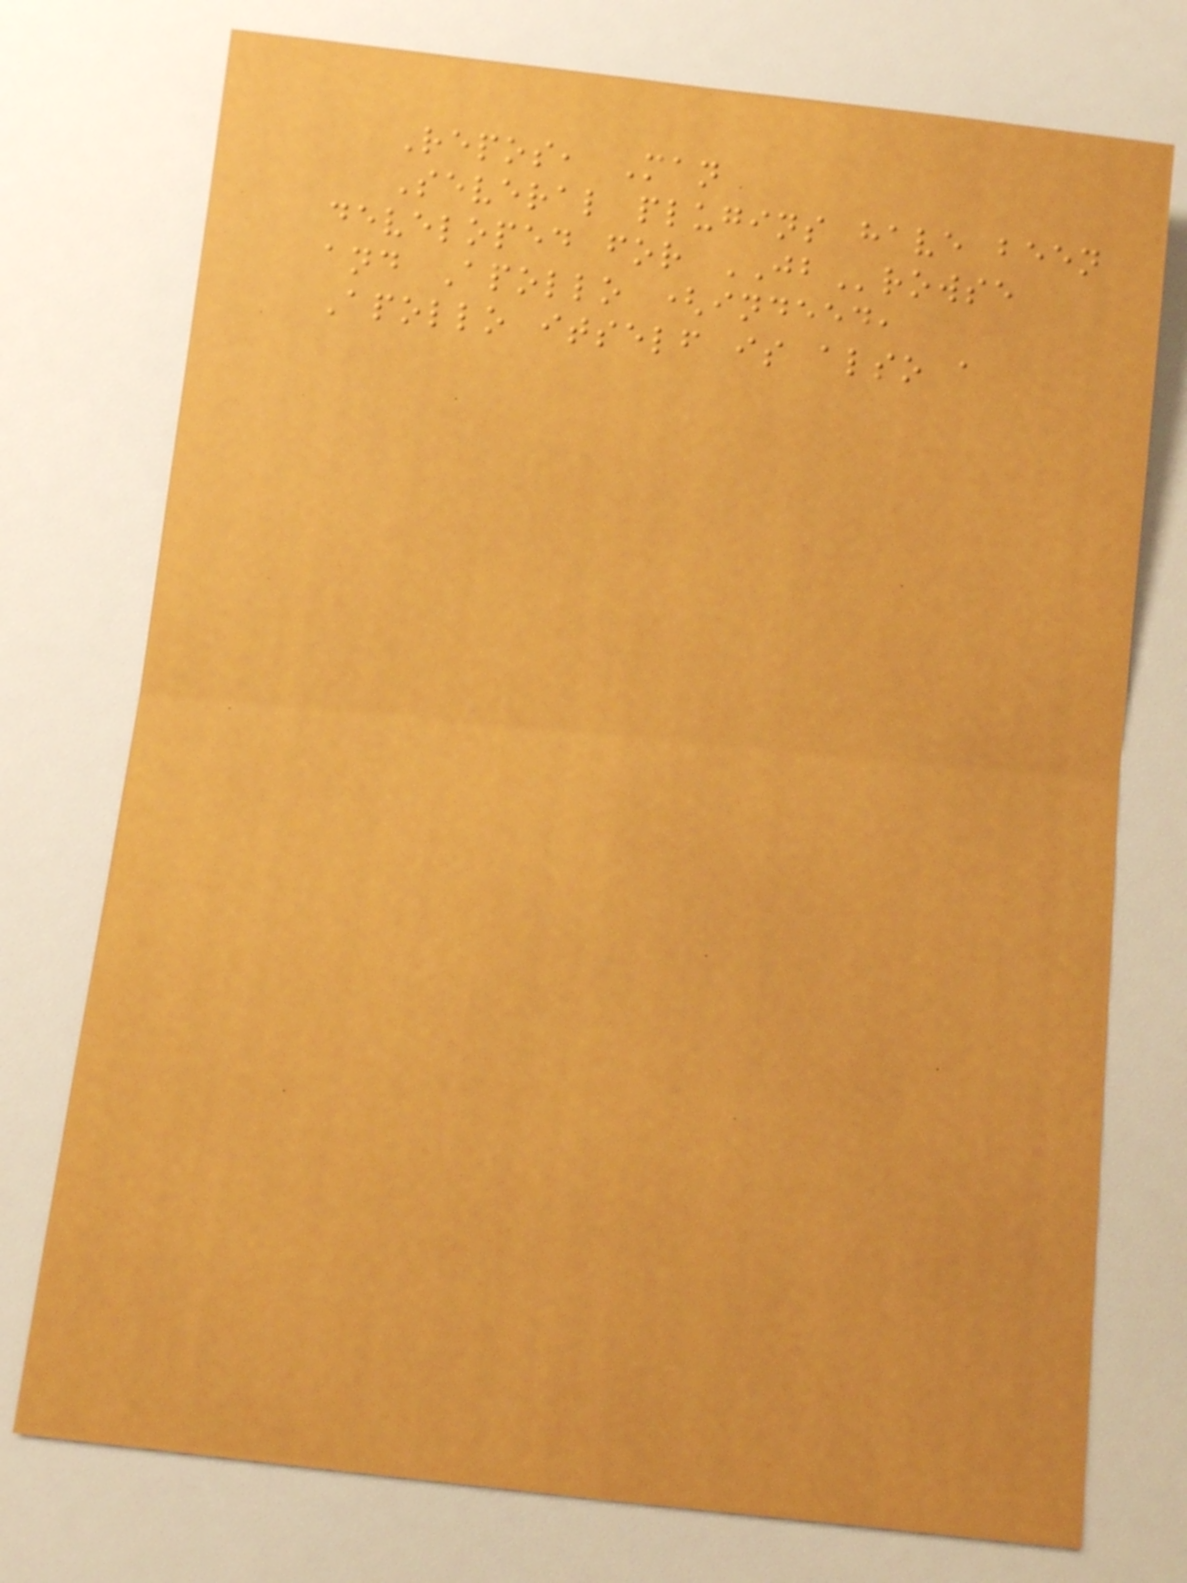Repos, Man
Several plugins have been
developed for JBrowse
and Apollo (indeed,
Apollo itself is also a
